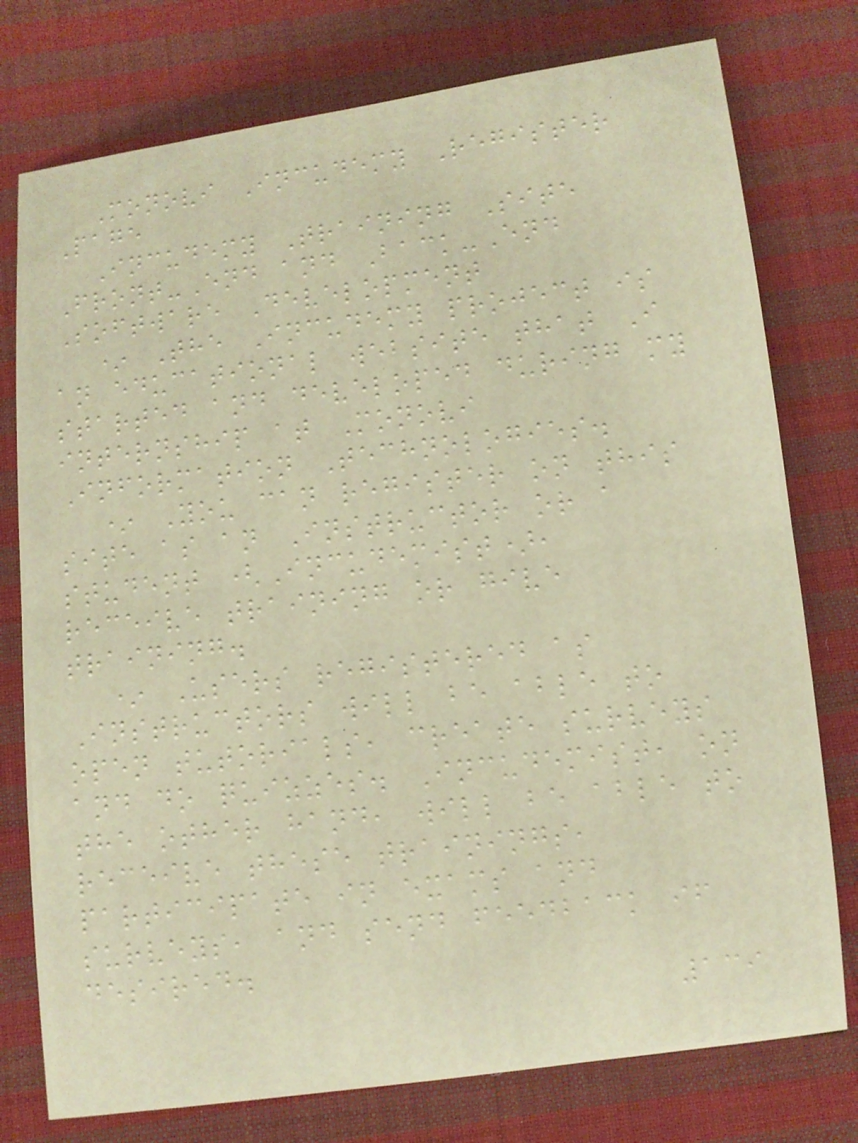Monovi Incudemy Register
Page
Incudemy Training Site
Front-End and Back-End
Software Development
* The Incudemy project is
an educational website that I
started and developed during my
internship at Monovi
Information Technologies.
* You can register on this
site as an Instructor or a
student (Incudemist),
receive training or give
training.
* Users registered as
Instructors will be able to
open tutorials, create surveys
and do quizzes. Incudemist, on
the other hand, will be able to
receive these trainings,
participate in exams and
surveys, and send feedback if
desired.
139
